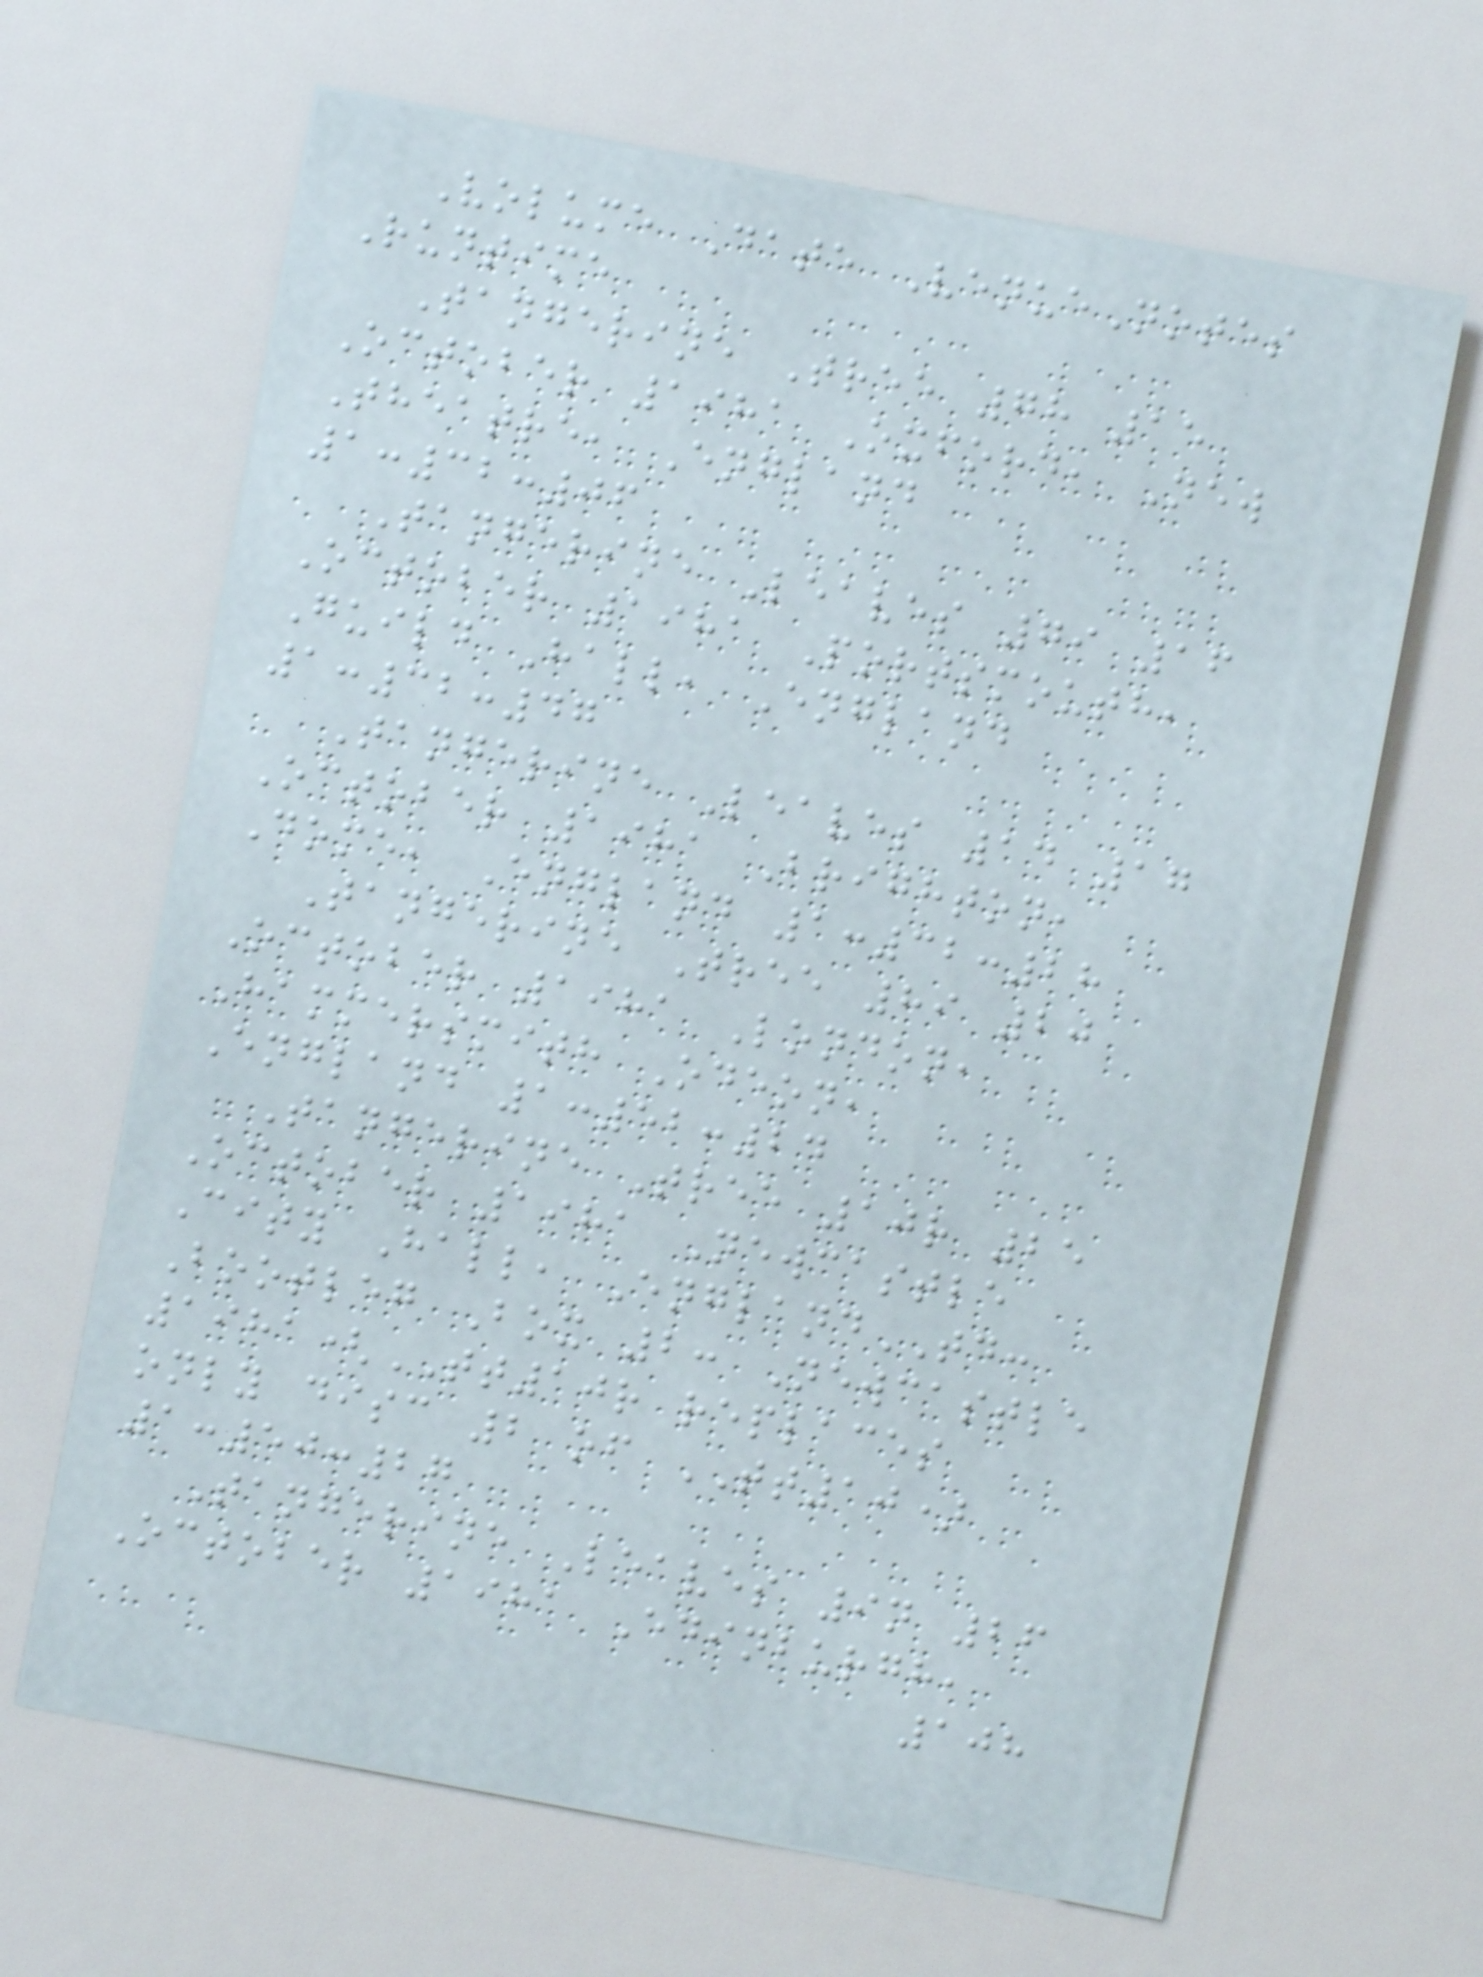Volume Date VenueNotes
Runtime
Tangerine Tree 78 15
October 1981 Oxford, New
Theatre, England
1:32:06
Tangerine Leaves 79 16
October 1981 Portsmouth,
Guild Hall, England
1:32:47
Tangerine Leaves 14 17
October 1981 Brighton,
Dome, England 1:32:28
Tangerine Tree 89 20
October 1981 London,
Hammersmith Odeon,
England 1:52:24
Tangerine Tree 10r 25
October 1981 Newcastle
City Hall, EnglandTD:
Bootleg Box 2: Newcastle
1981(TT10r replaces
only disc 2 of TT10)
1:50:27
Tangerine Leaves 9n 26
October 1981 Edinburgh,
108
